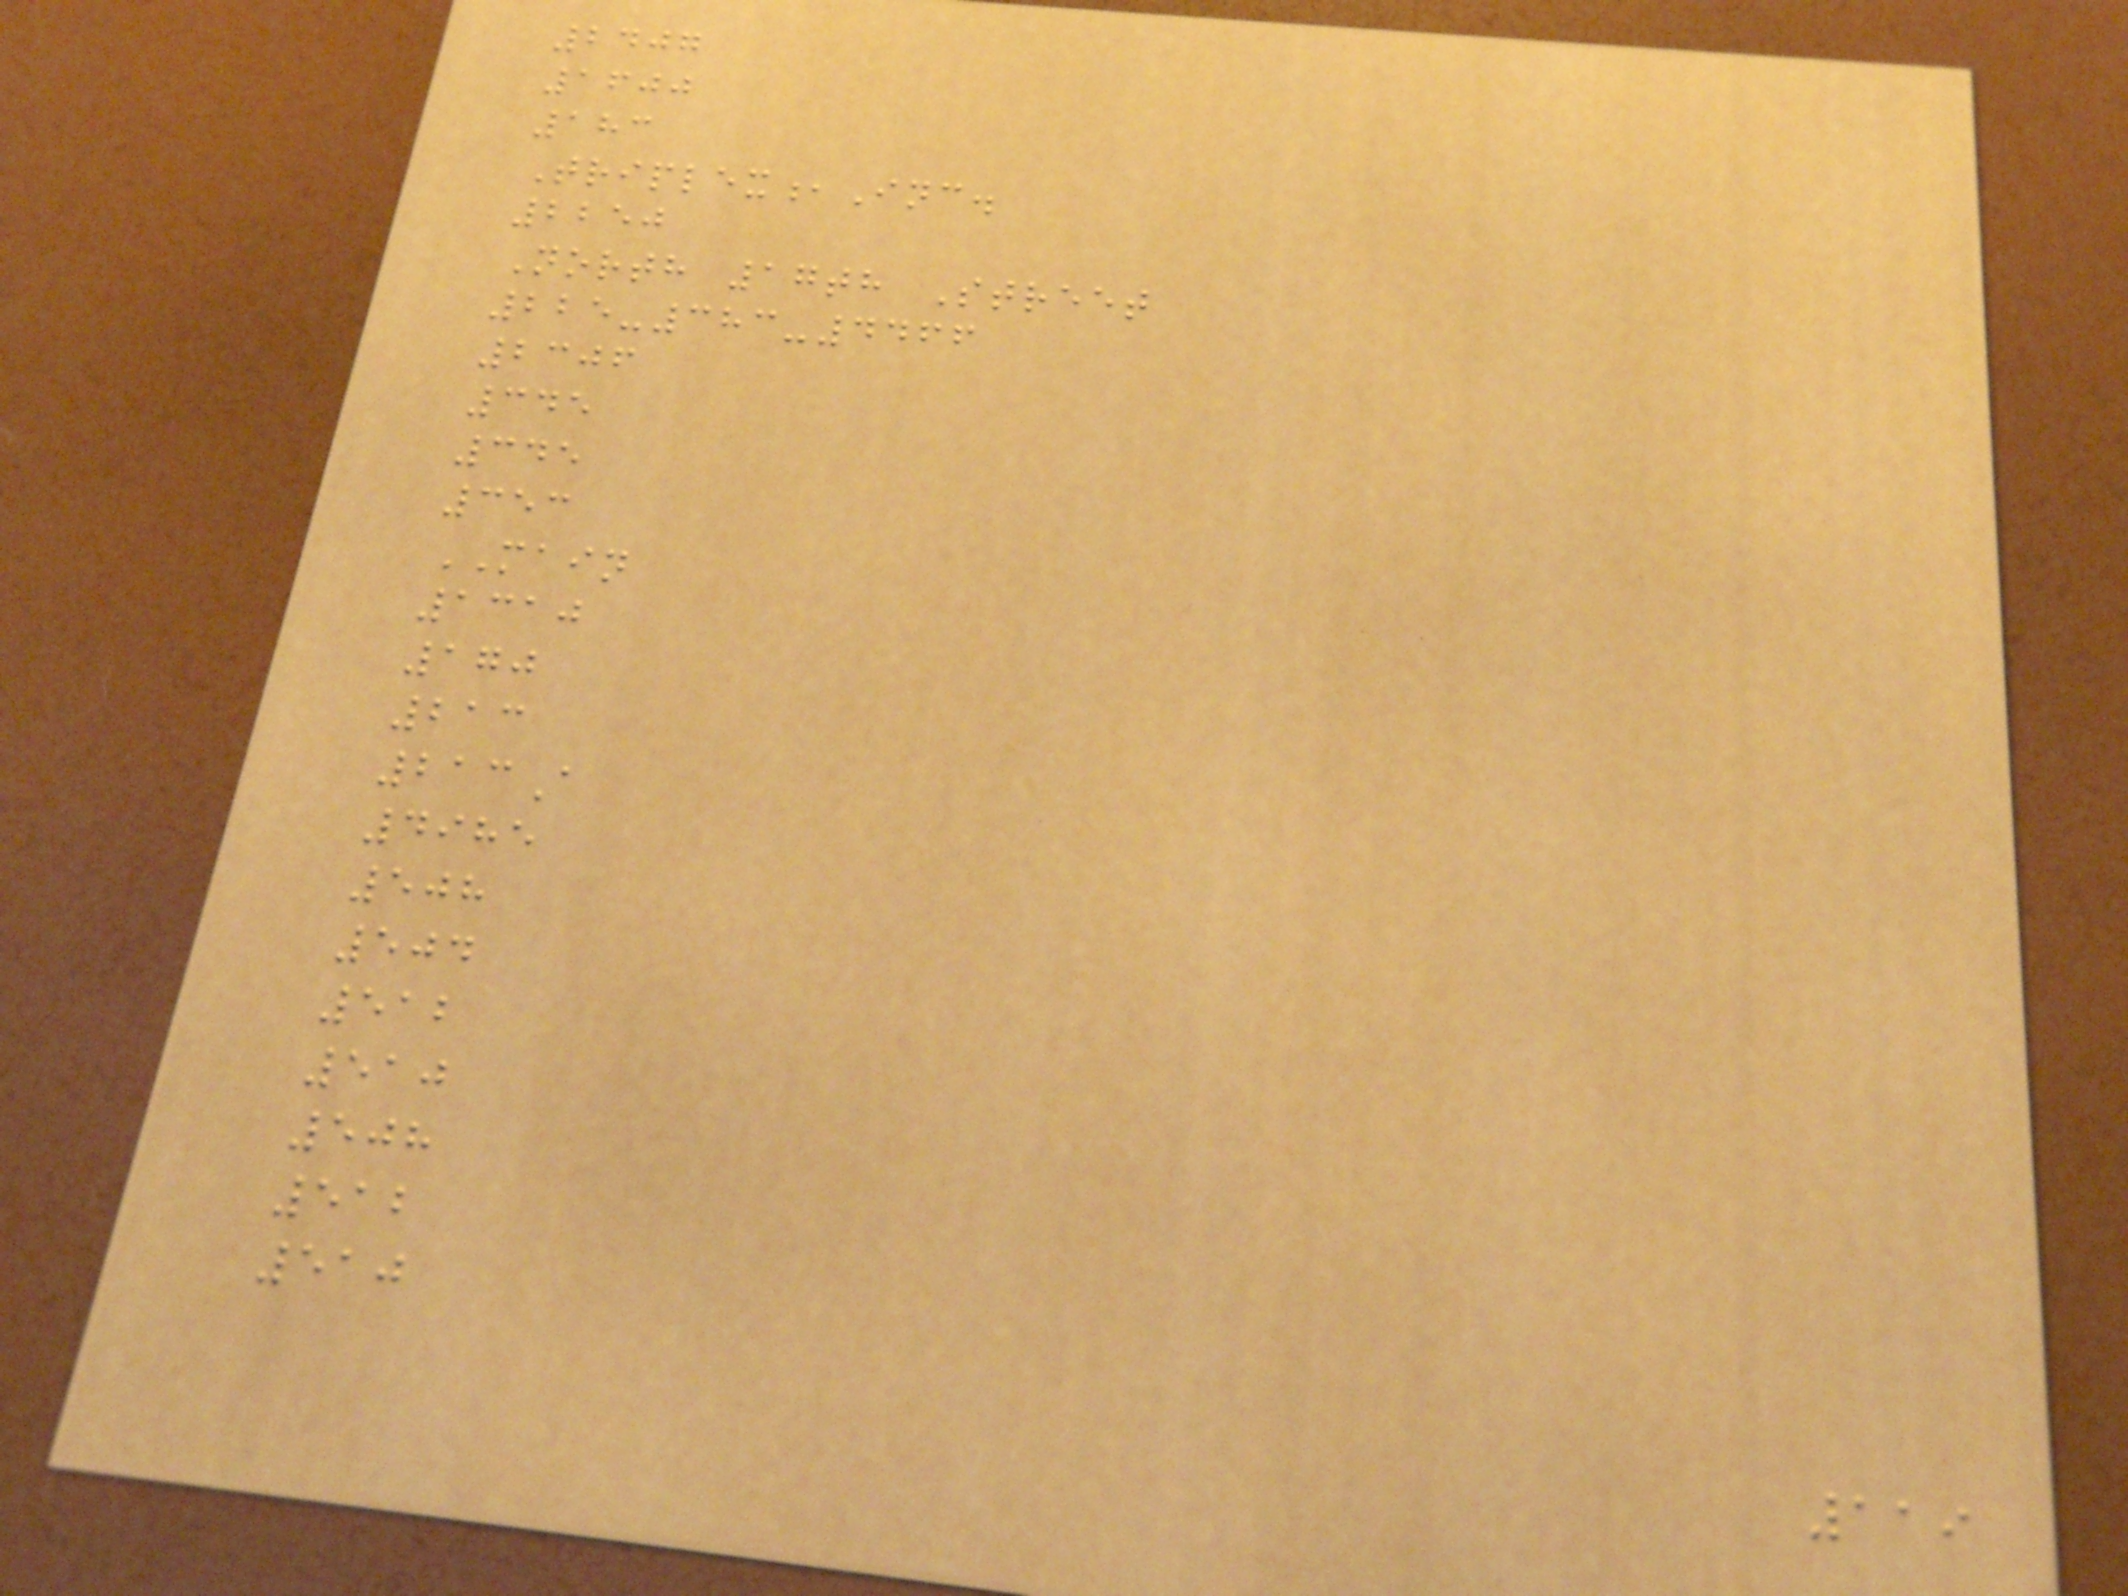2407
1600
183
Triplex,Inc.
2250
North 17th Street
225-383-4466
2306
345
345
353
MAIN
1310
170
213
213A
4985
508
504
512
510
508
512
510
119
